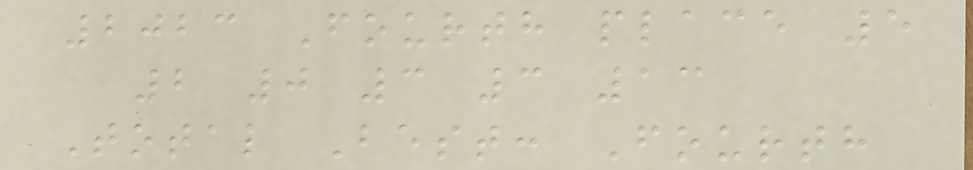2023 Fourth place 5
2 0 3 3 13
Total Best: Fourth
